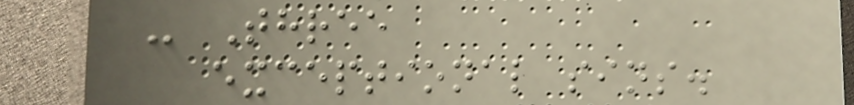- Three
exceptional sins.
